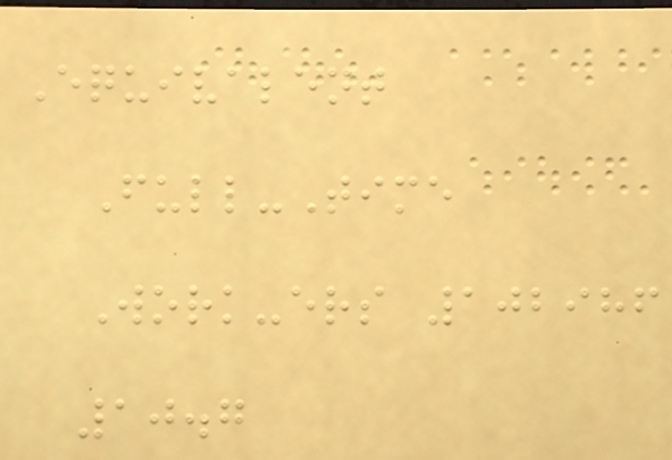Equivalent
Full-Time
Work-ers 102986
10.7
